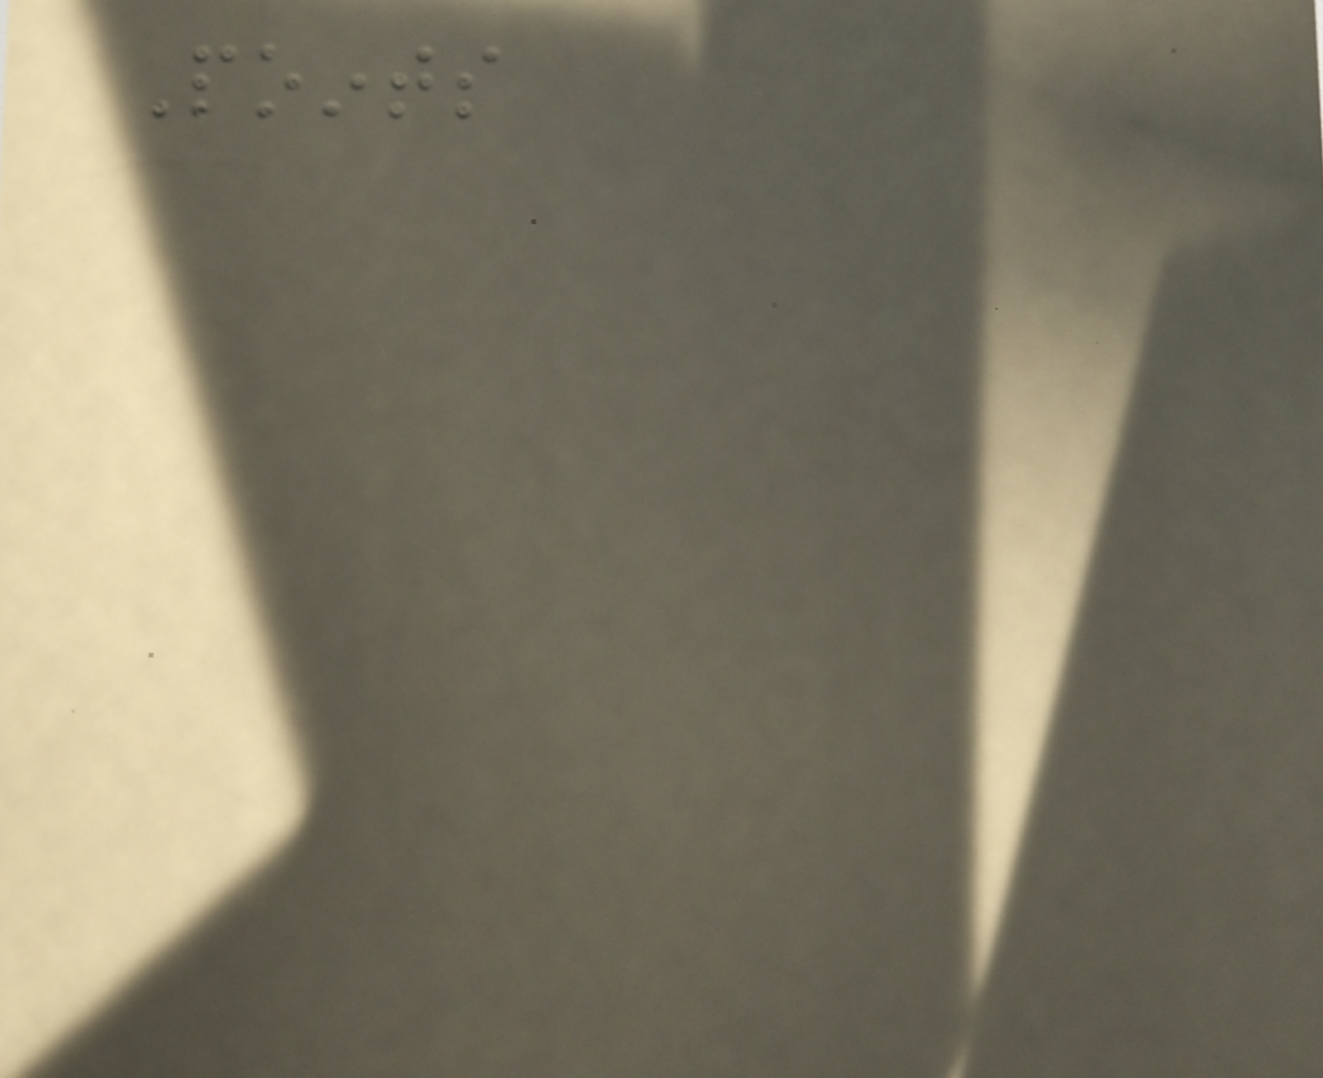Points
